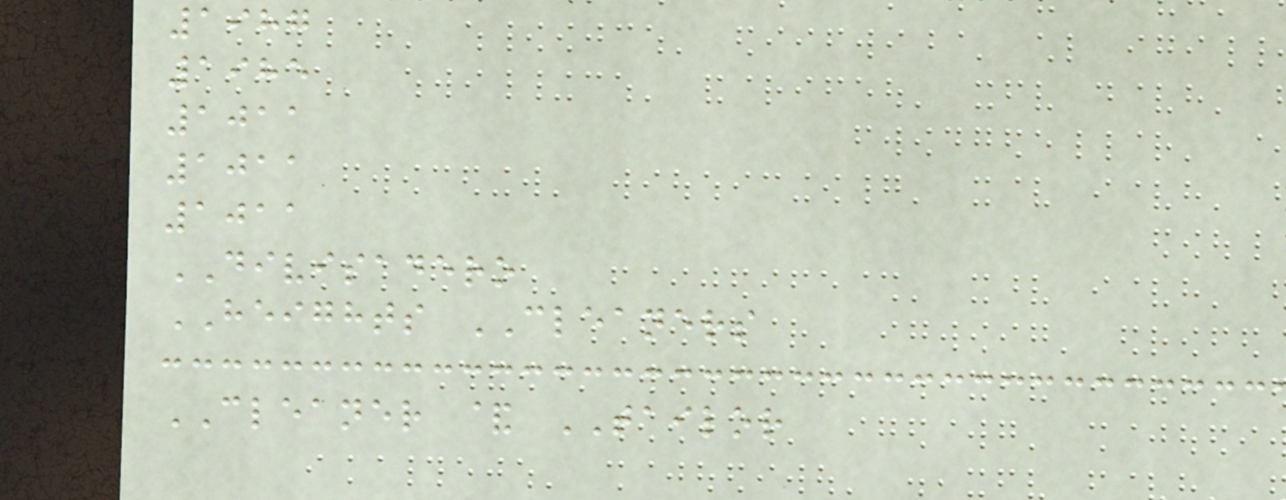1987
1985
1011
1011
1011
DIVISADERO
HEIGHTS CLEANERS
CLEANER & TAILOR
